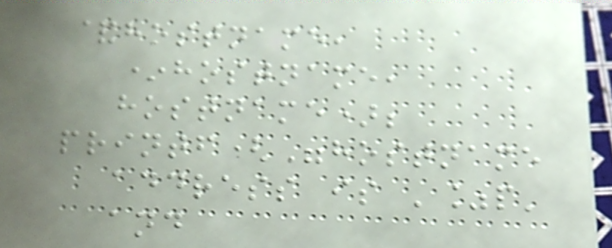&hostname,
*hostname,
hostname);
printf("hostname
address is '%p'
and
